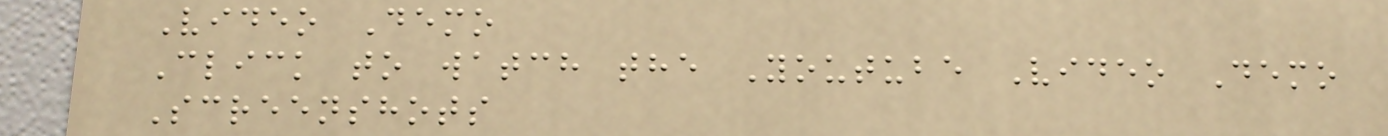Video Demo
Click to watch the Youtube Video Demo
Screenshots
